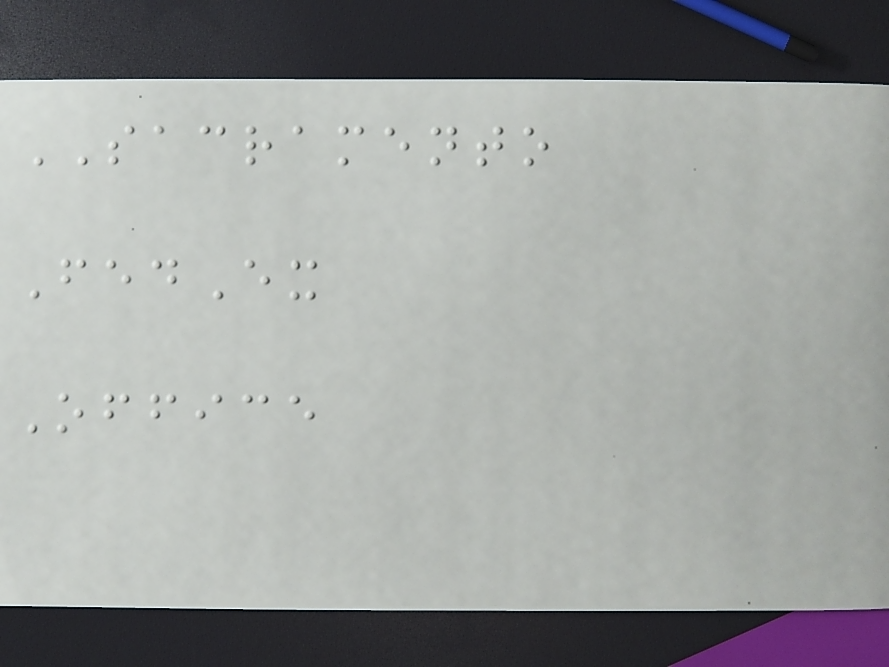SACRAMENTO
FedEx
Office
